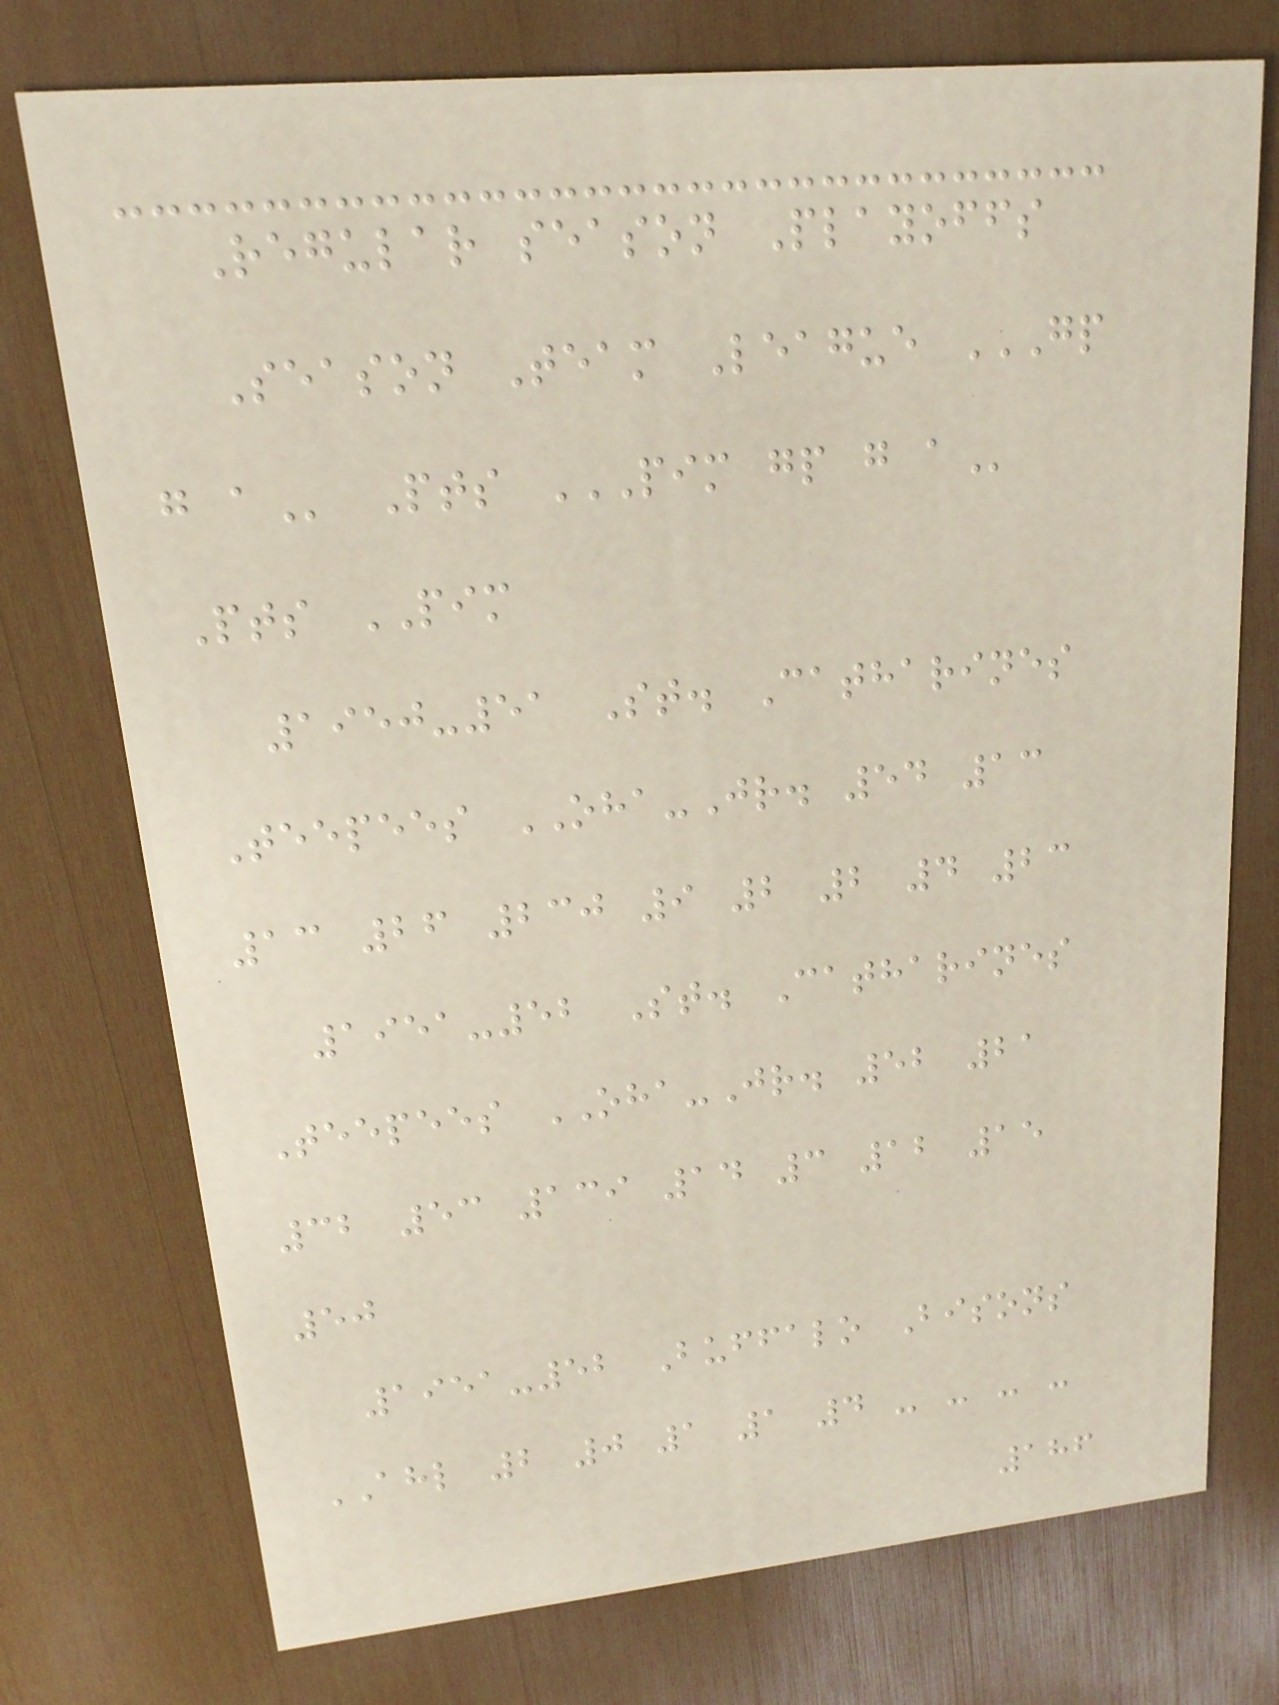Regular season Playoffs
Season Team League GP
G A Pts PIM GP G A
Pts PIM
1950-51 St. Catharines
Teepees OHA-Jr. 54 13
13 26 230 9 2 2 4 23
1951-52 St. Catharines
Teepees OHA-Jr. 52 21
32 53 139 14 3 12 15
50
1951-52 Buffalo Bisons
AHL 2 0 1 1 4 - - - -
186
